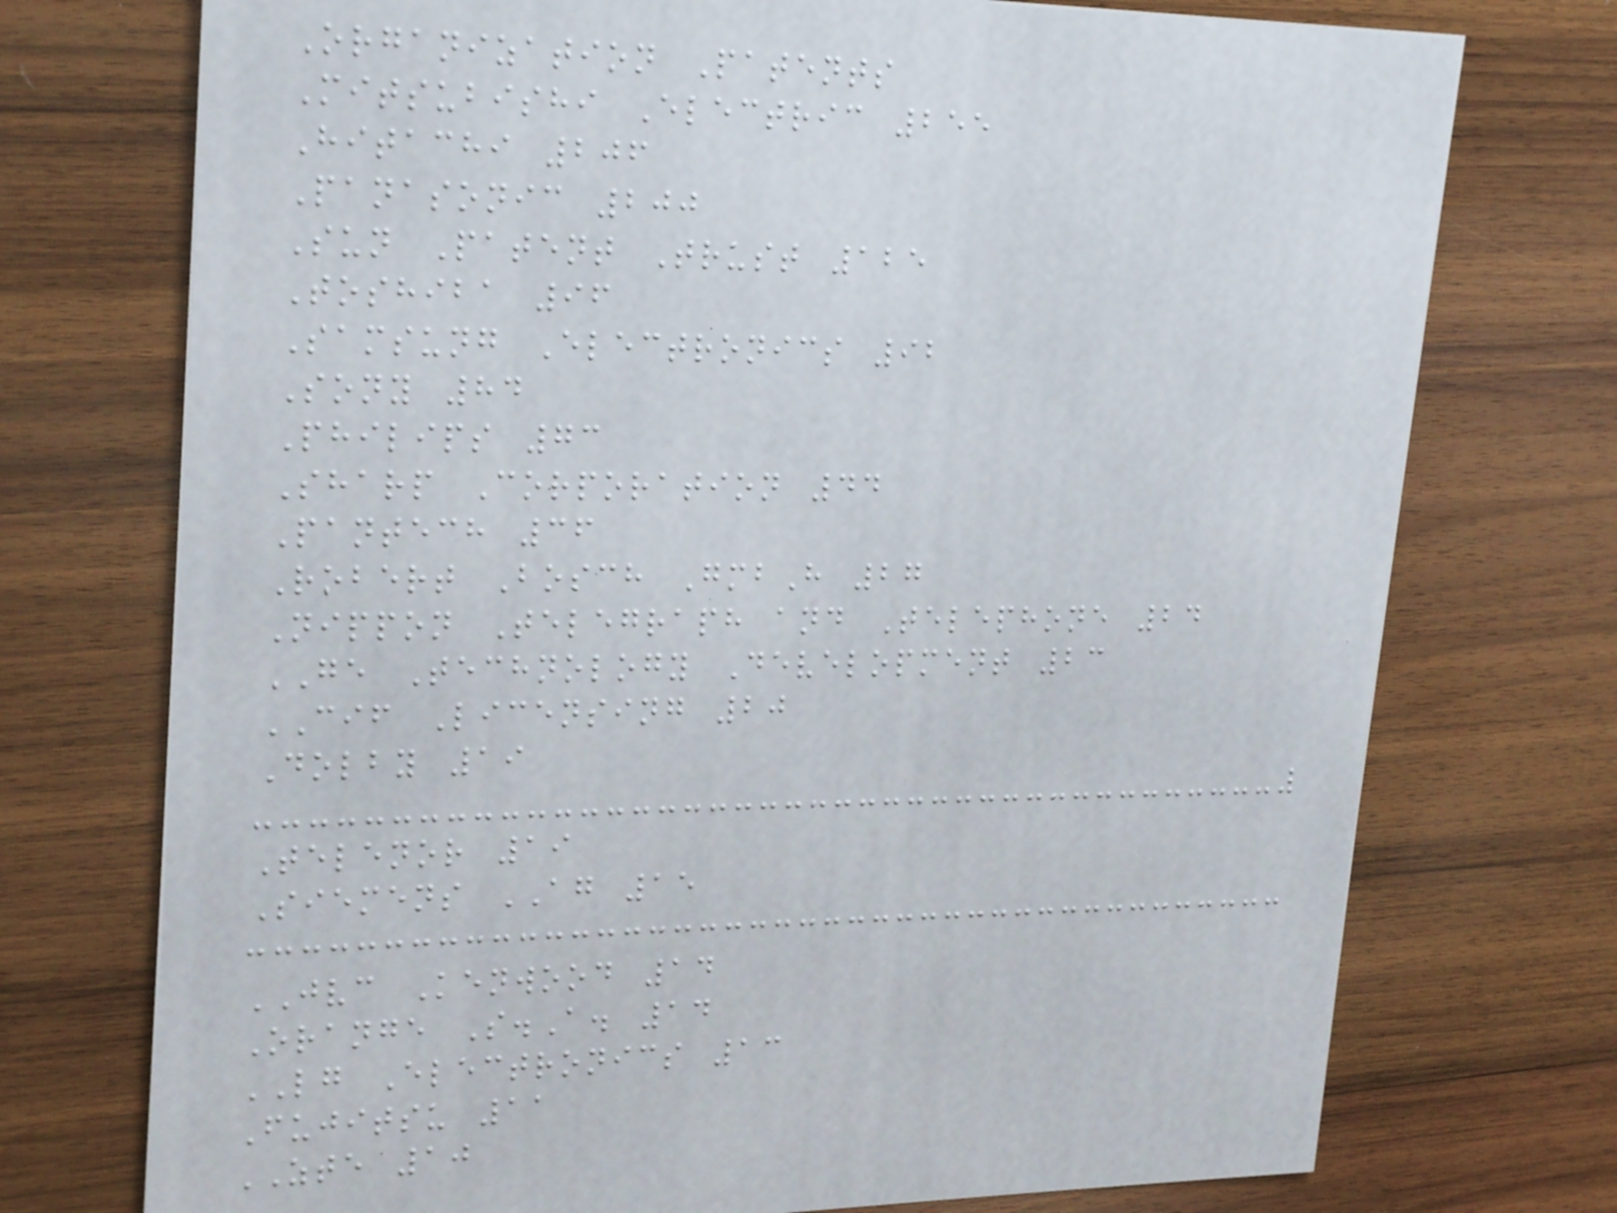Organization Patents
Mitsubishi Electric 255
Hitachi 206
Panasonic 200
Sun Patent Trust 125
Toshiba 96
Samsung Electronics 92
Sony 84
Philips 73
Sharp Corporation 44
Pantech 36
Robert Bosch GmbH 27
Nippon Telegraph and Telephone 24
GE Technology Development 23
CIF Licensing 20
Dolby 19
Telenor 19
Siemens AG 15
JVC Kenwood 14
Orange S.A. 14
LG Electronics 13
Fujitsu 11
ZTE 10
